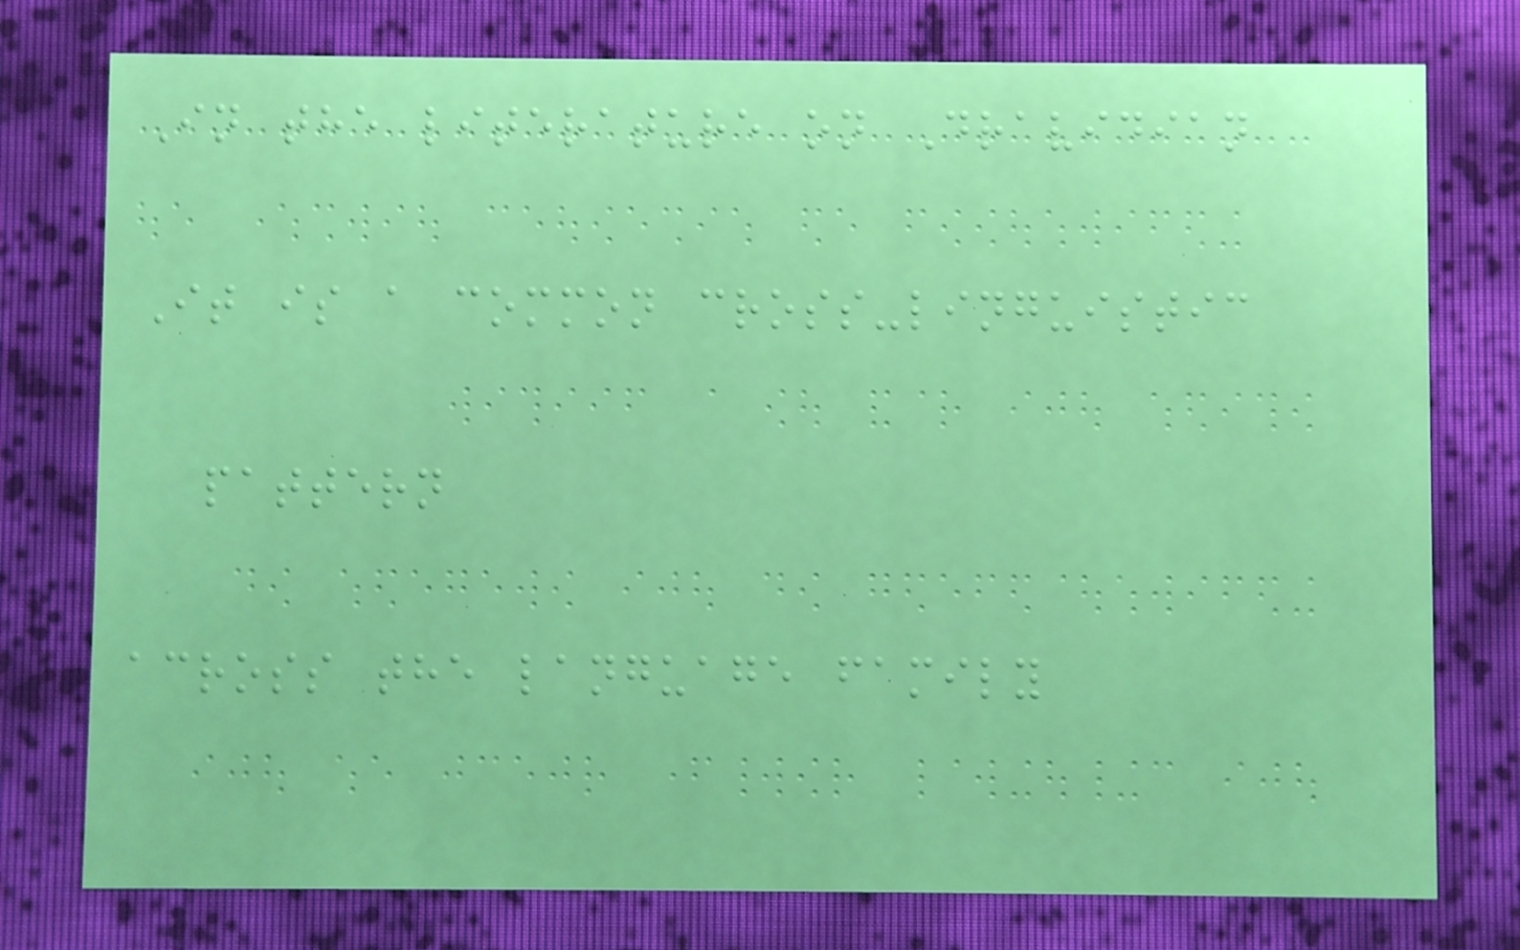In the literature on Dravidian
It is a common cross-linguistic
pattern
across the language family
